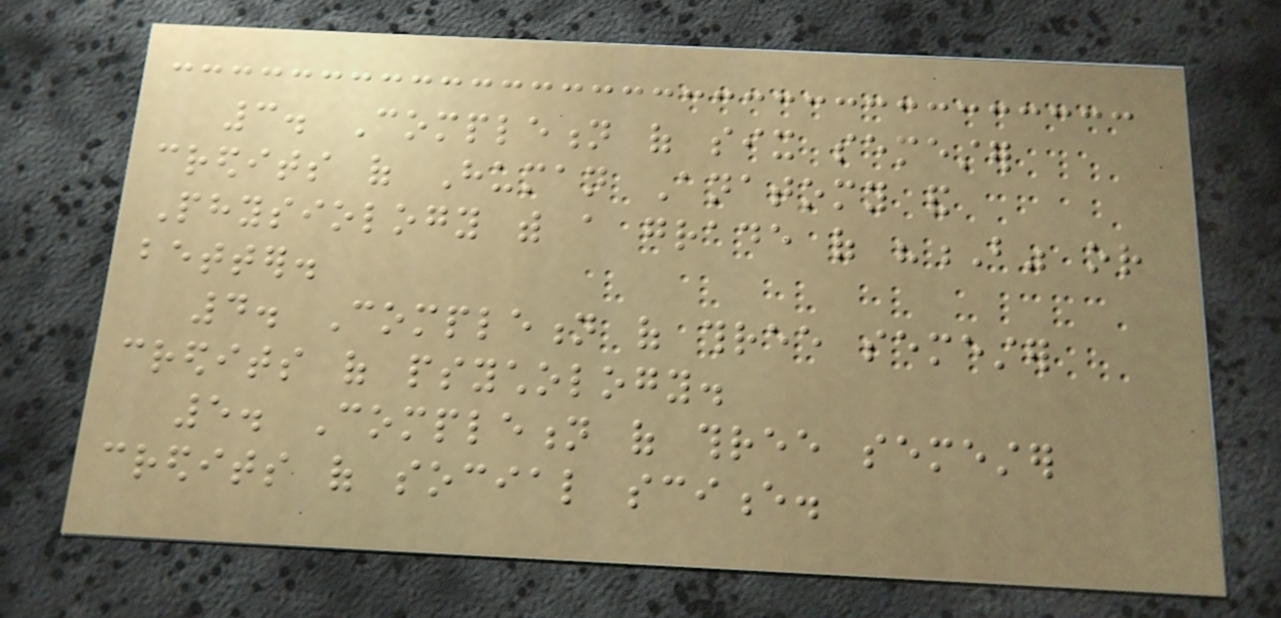3. Completion of six semester
credits of Human Anatomy and
Physiology with a grade of "B" or
better.
4. Completion of three semester
credits of psychology.
5. Completion of three semester
credits of social science.
